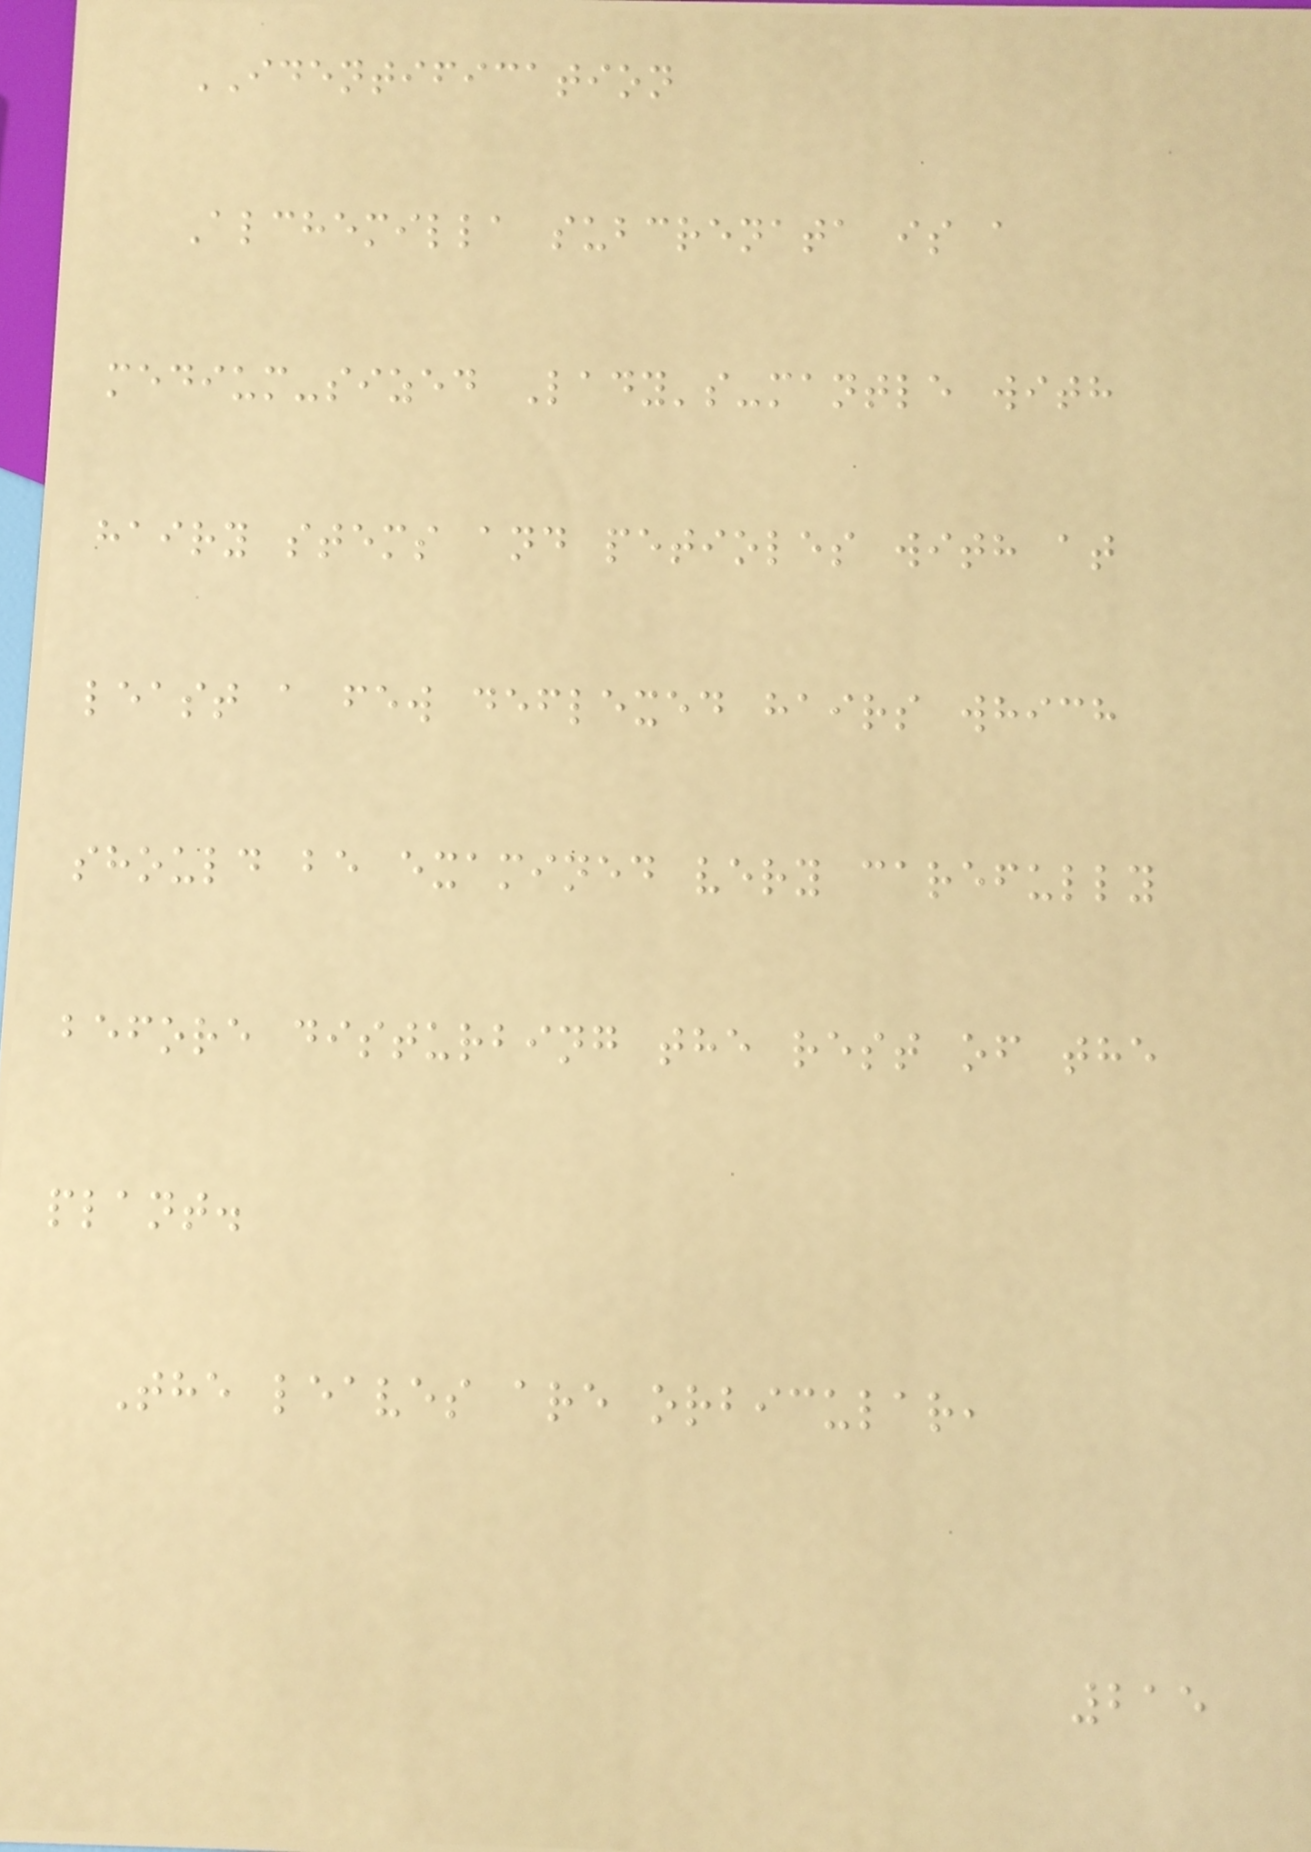IDENTIFICATION
Alchemilla subcrenata is a
medium-sized Lady's-mantle with
hairy stems and petioles with at
least a few deflexed hairs which
should be examined very carefully
before disturbing the rest of the
plant.
The leaves are orbicular,
215
